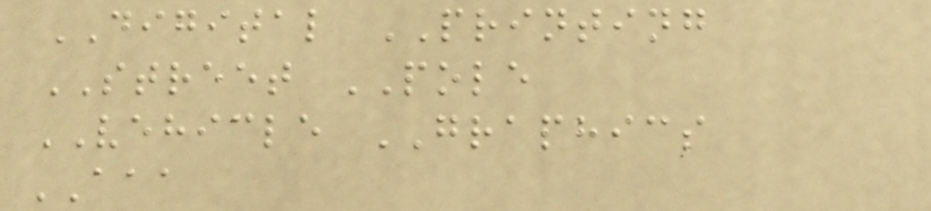DIGITAL PRINTING
STREET POLE
VEHICLE GRAPHICS
AAA
